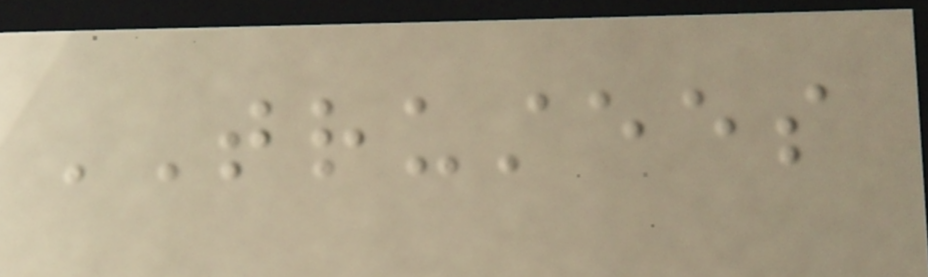TRUSTEES
